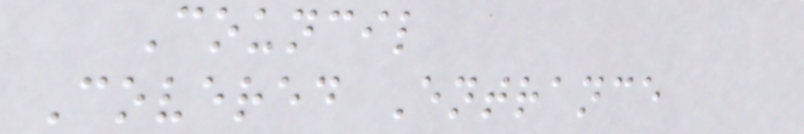Council
Covered Entrance
